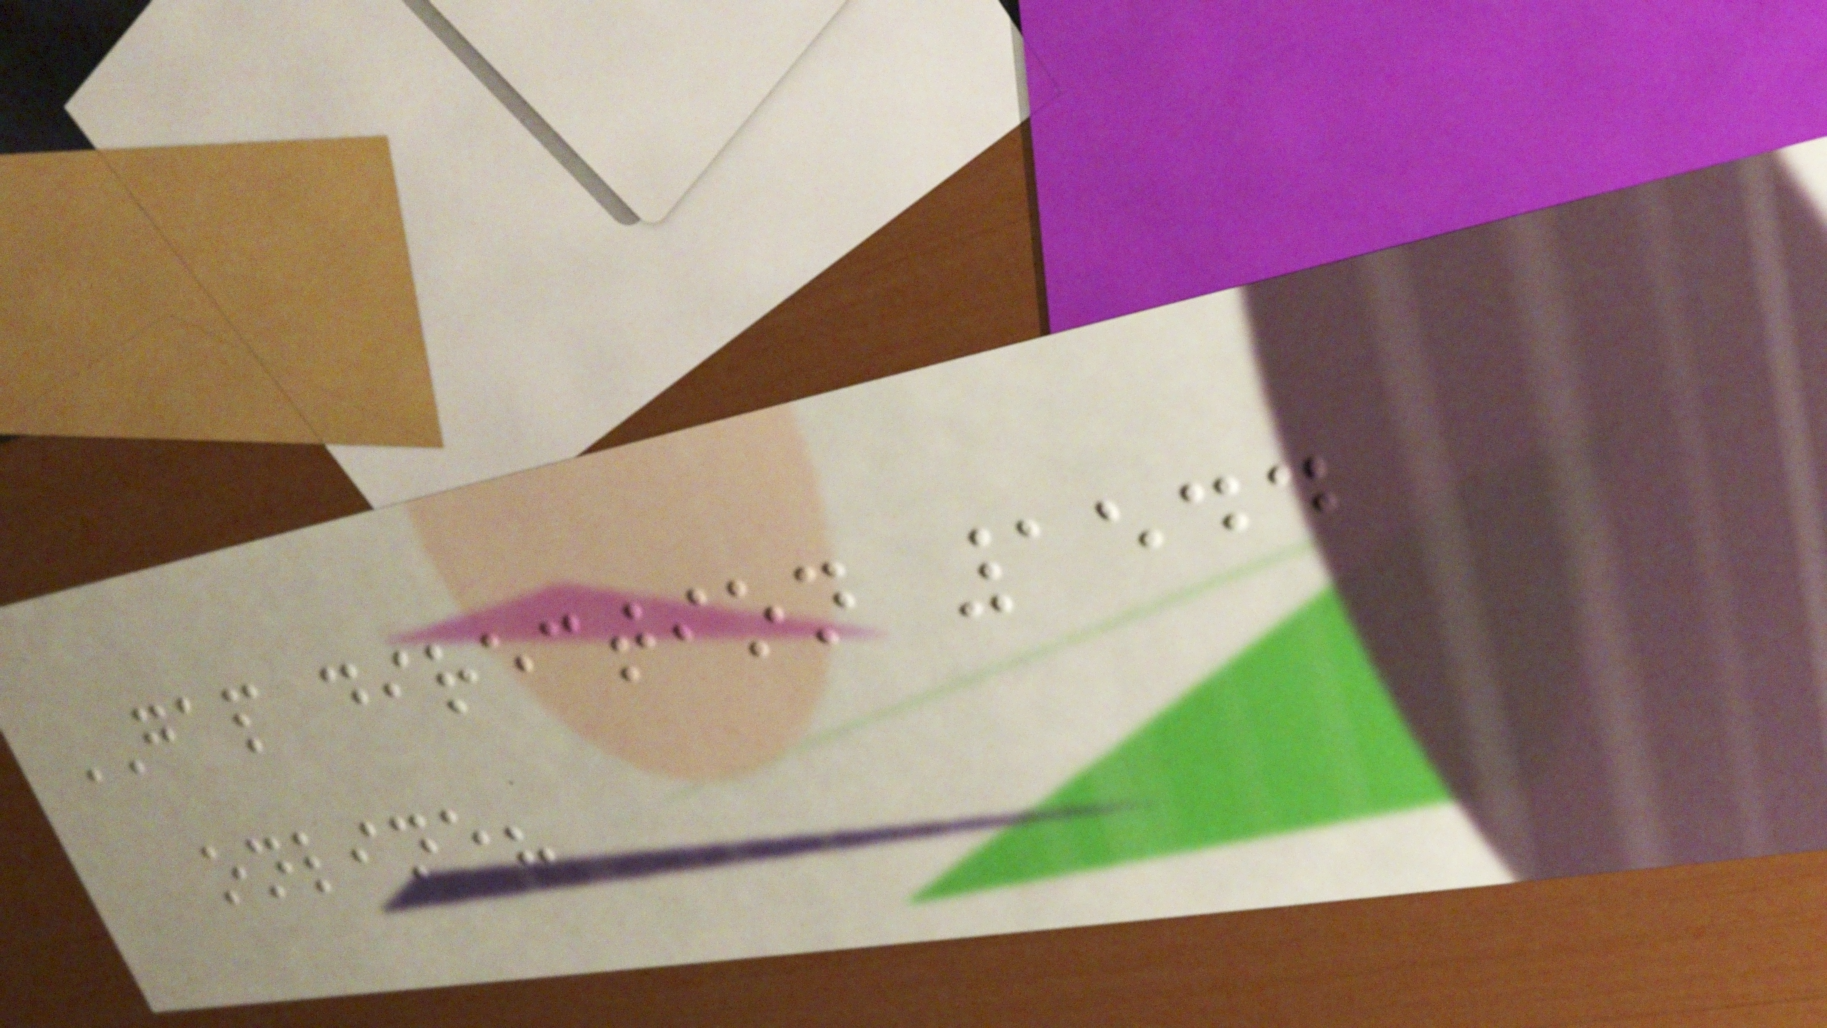GAP direction 1544
online?
